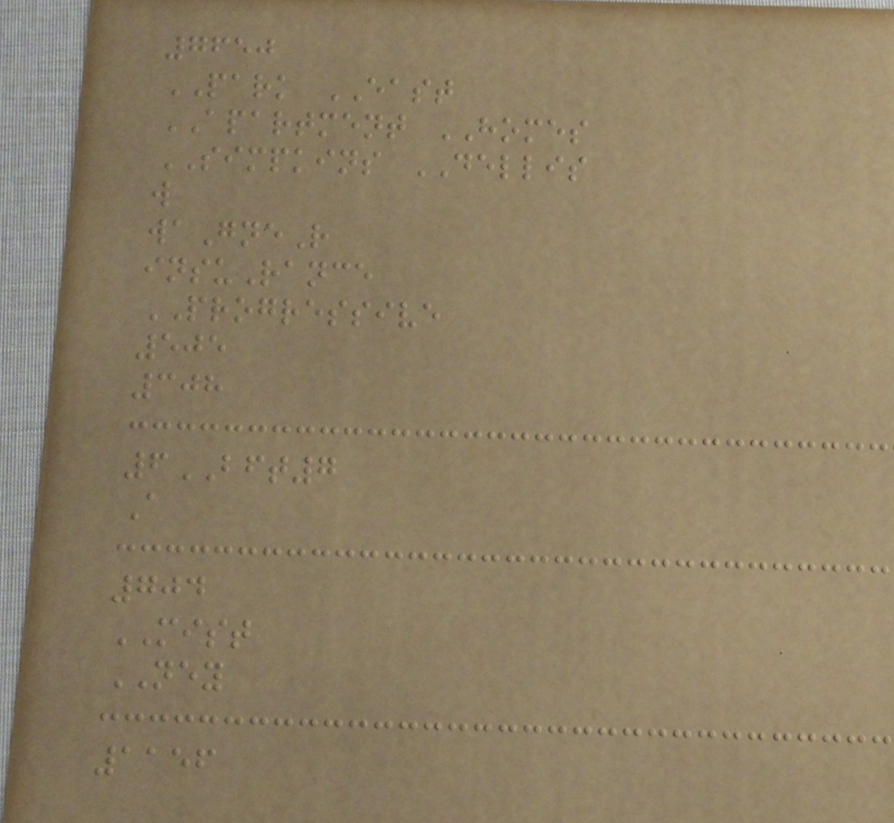7650
PARK EAST
APARTMENT HOMES
SIMPKINS DELLIS
w
waGneR
insuRance
PROGRESSIVE
505
308
6BFT7
A
704
MIST
NEY
1156
